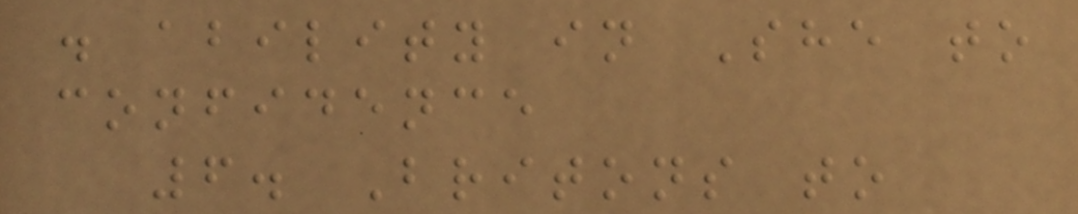. ability in She to
confidence
6. Britons to
